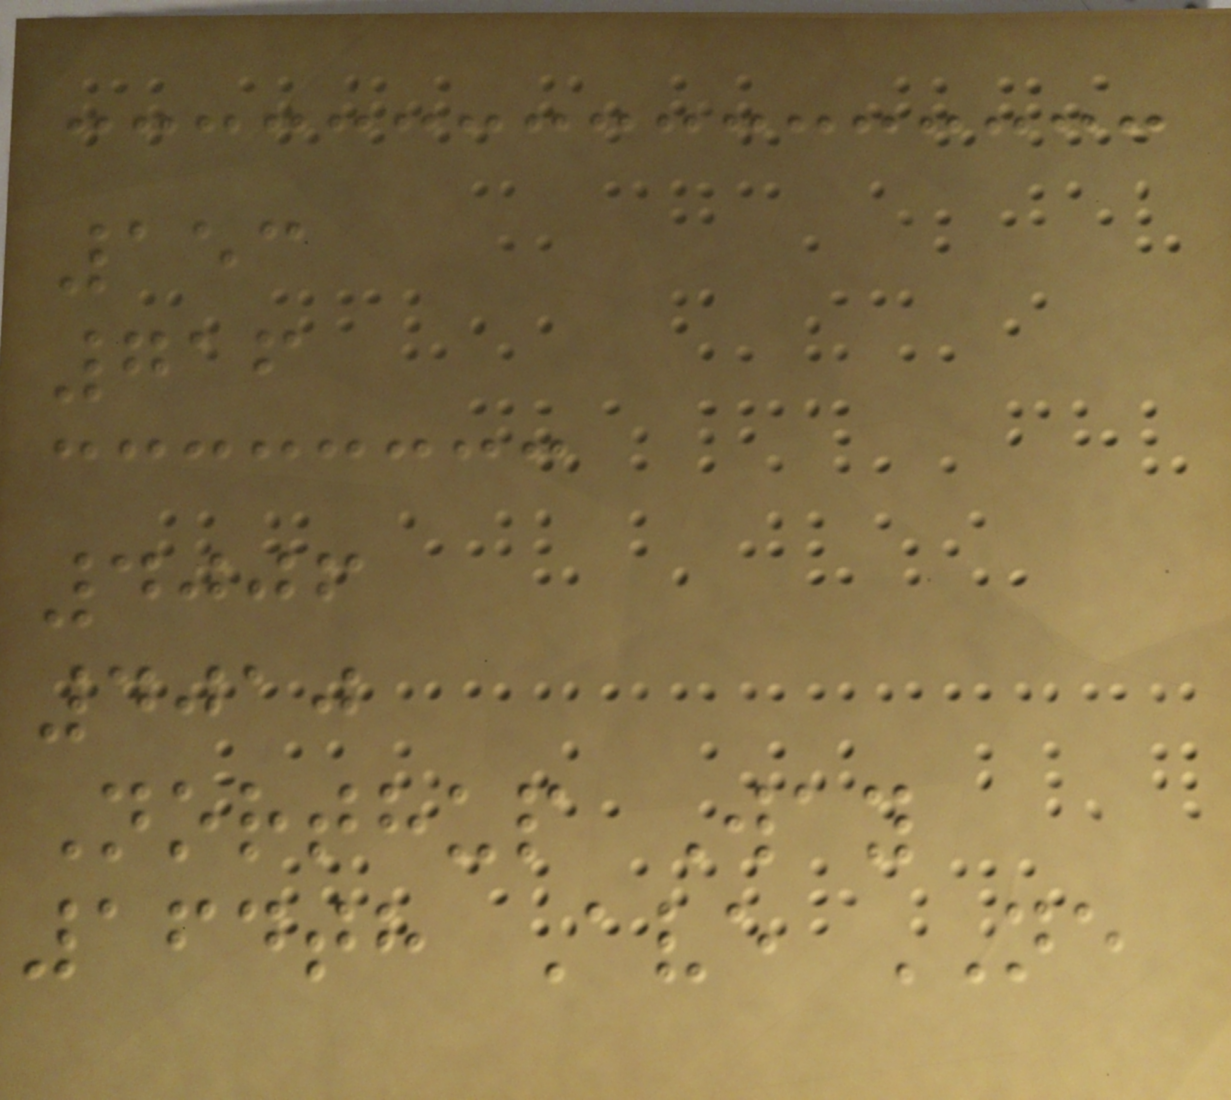153
716
4006
4010
Northup Way
164th Ave NE
